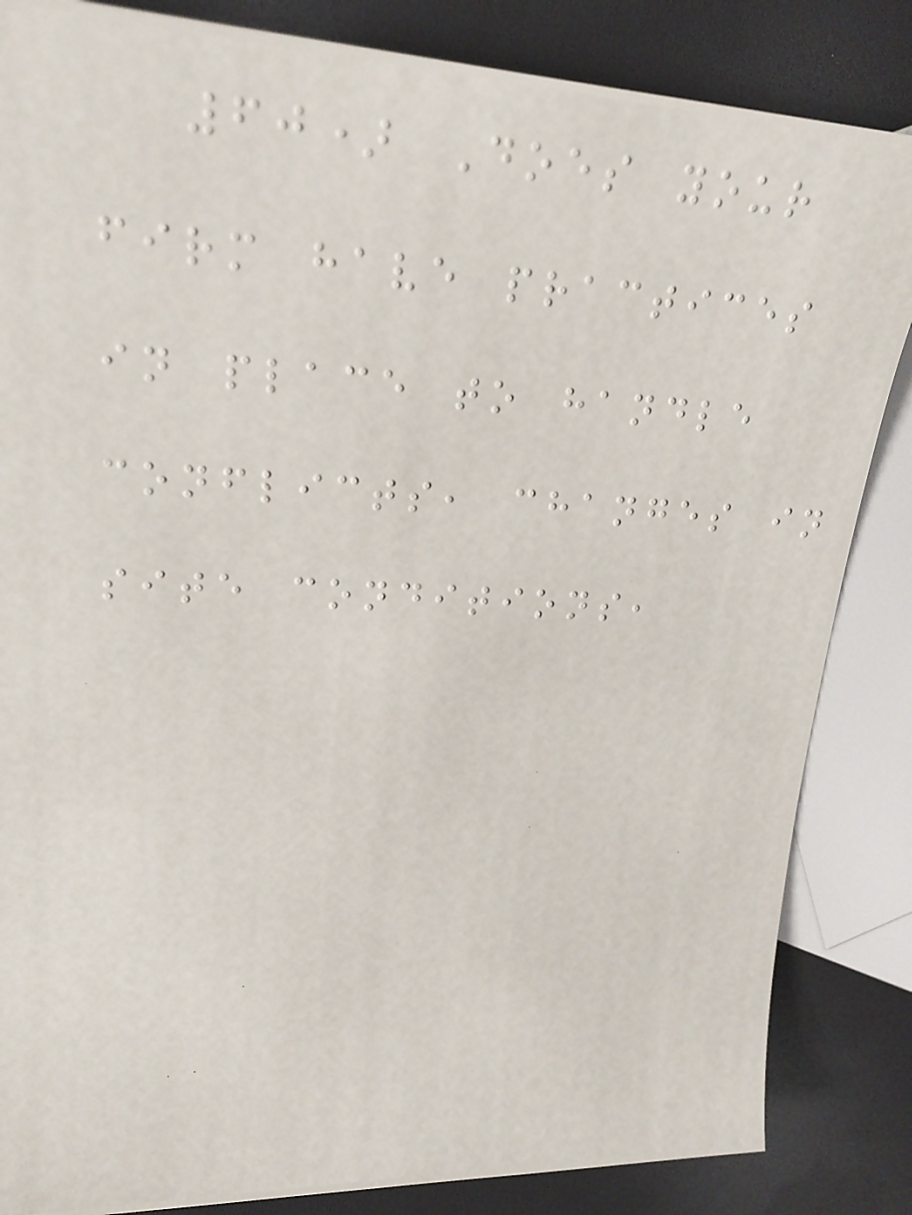60) Does your
firm have practices
in place to handle
conflicts, changes in
site conditions,
